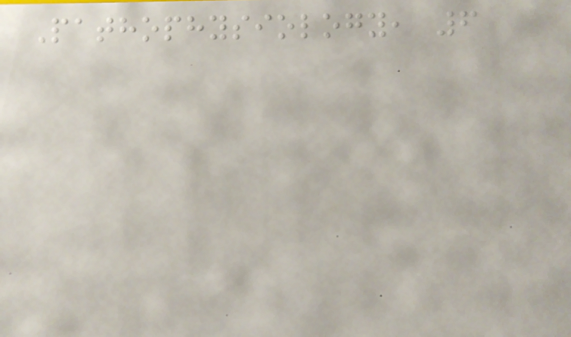Pathophysiology, 6
